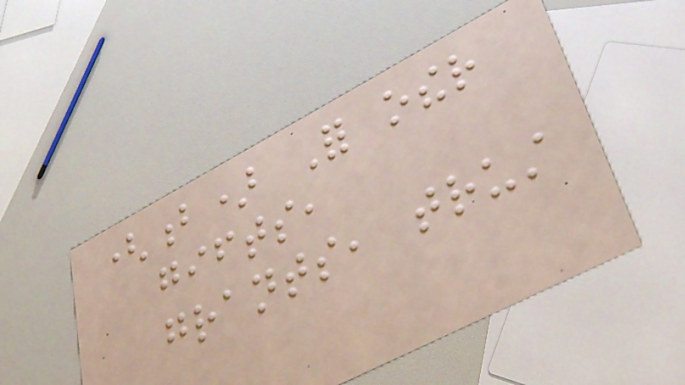(b) For other
gifts,
grants, trust
